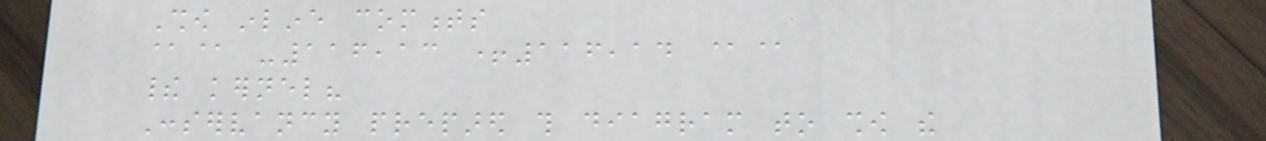Show inline comments
@@ -116,13 +116,14 @@
their kernel?
Conservancy prepared this diagram to show the
